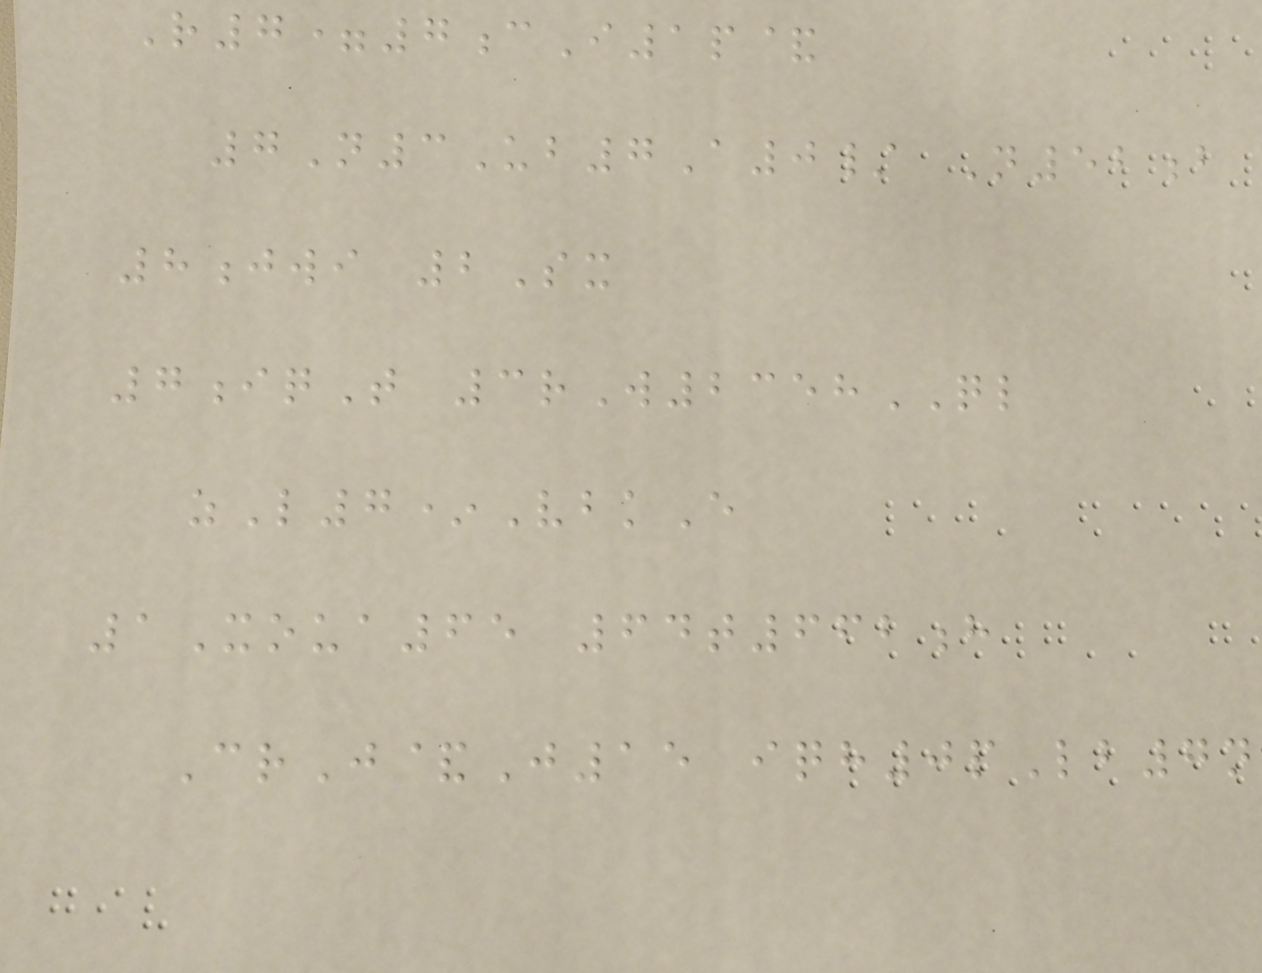R7=7cI1p&
7N3Ub7A0/ N52b
8jwi 2Sx
7iqT 3rW2358QL
zL7*VbkE
1Xoua65 64t662h
CrJ&J15 iqh0pLb7n
